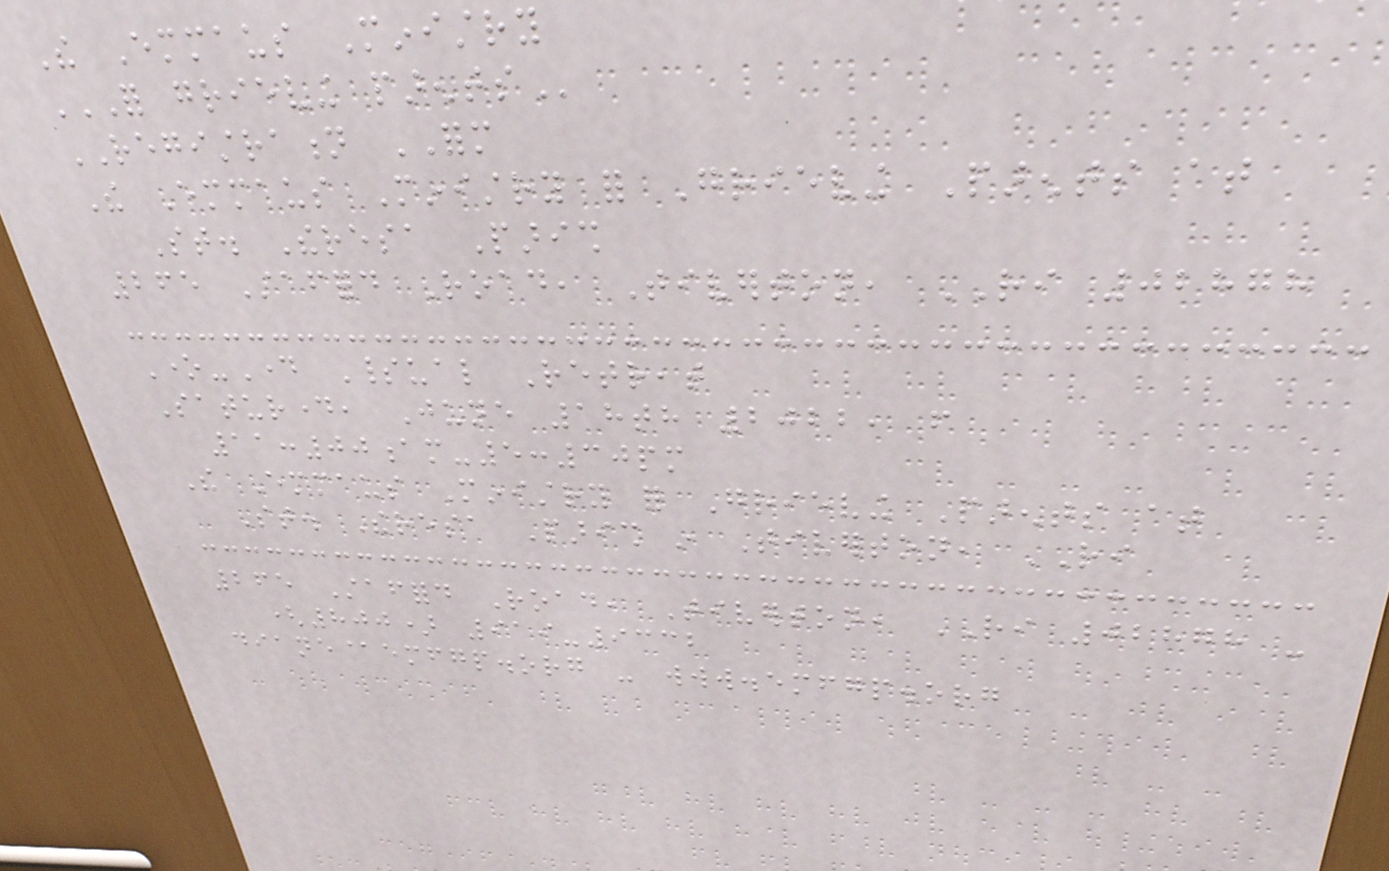The Emmaus Ministry
FOR GRIEVING PARENTS
REGISTRATION FORM
The Emmaus Ministry for Grieving Parents at
St. Theresa Parish
265 Stafford Road, Tiverton, RI 02878
One-Day Spiritual Retreat
Saturday, June 18th 2022, from
11:00am-5:30pm
The Emmaus Ministry for Grieving Parents at
St. Theresa Parish in Tiverton, RI
265 Stafford Road, Tiverton, RI 02878 -
(800) 919-9332
diane@emfgp.org - www.emfgp.org
